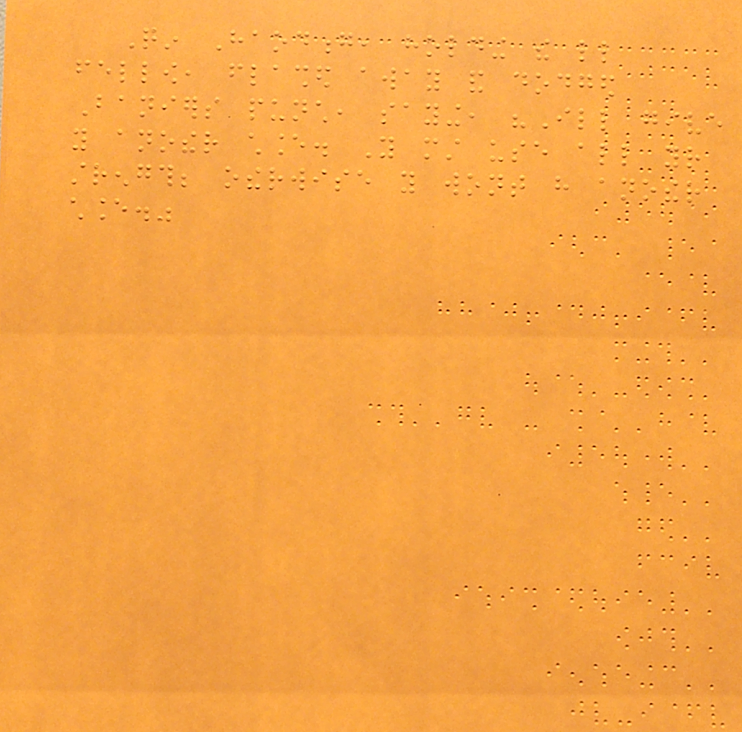Qin Haodong, holding the little
fellow, flashed away and dodged
Baniers punch, saying, "Ill give
you another chance. You must use all your
strength; otherwise you wont have another
chance."
